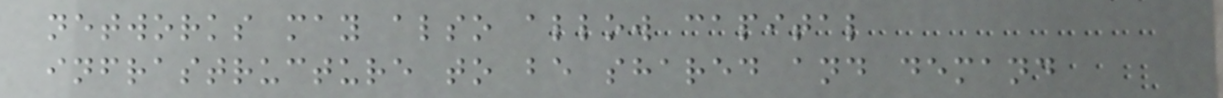networks may also allow capital
infrastructure to be shared and demand
